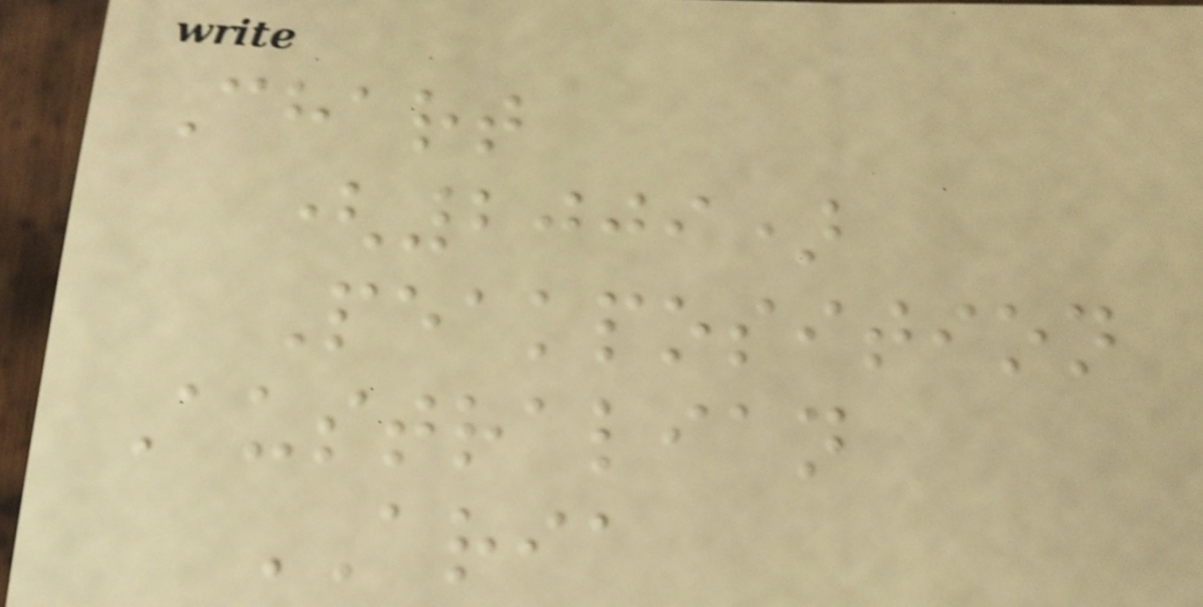Chart
(2009)
Peakposition
Australian
ARIA
